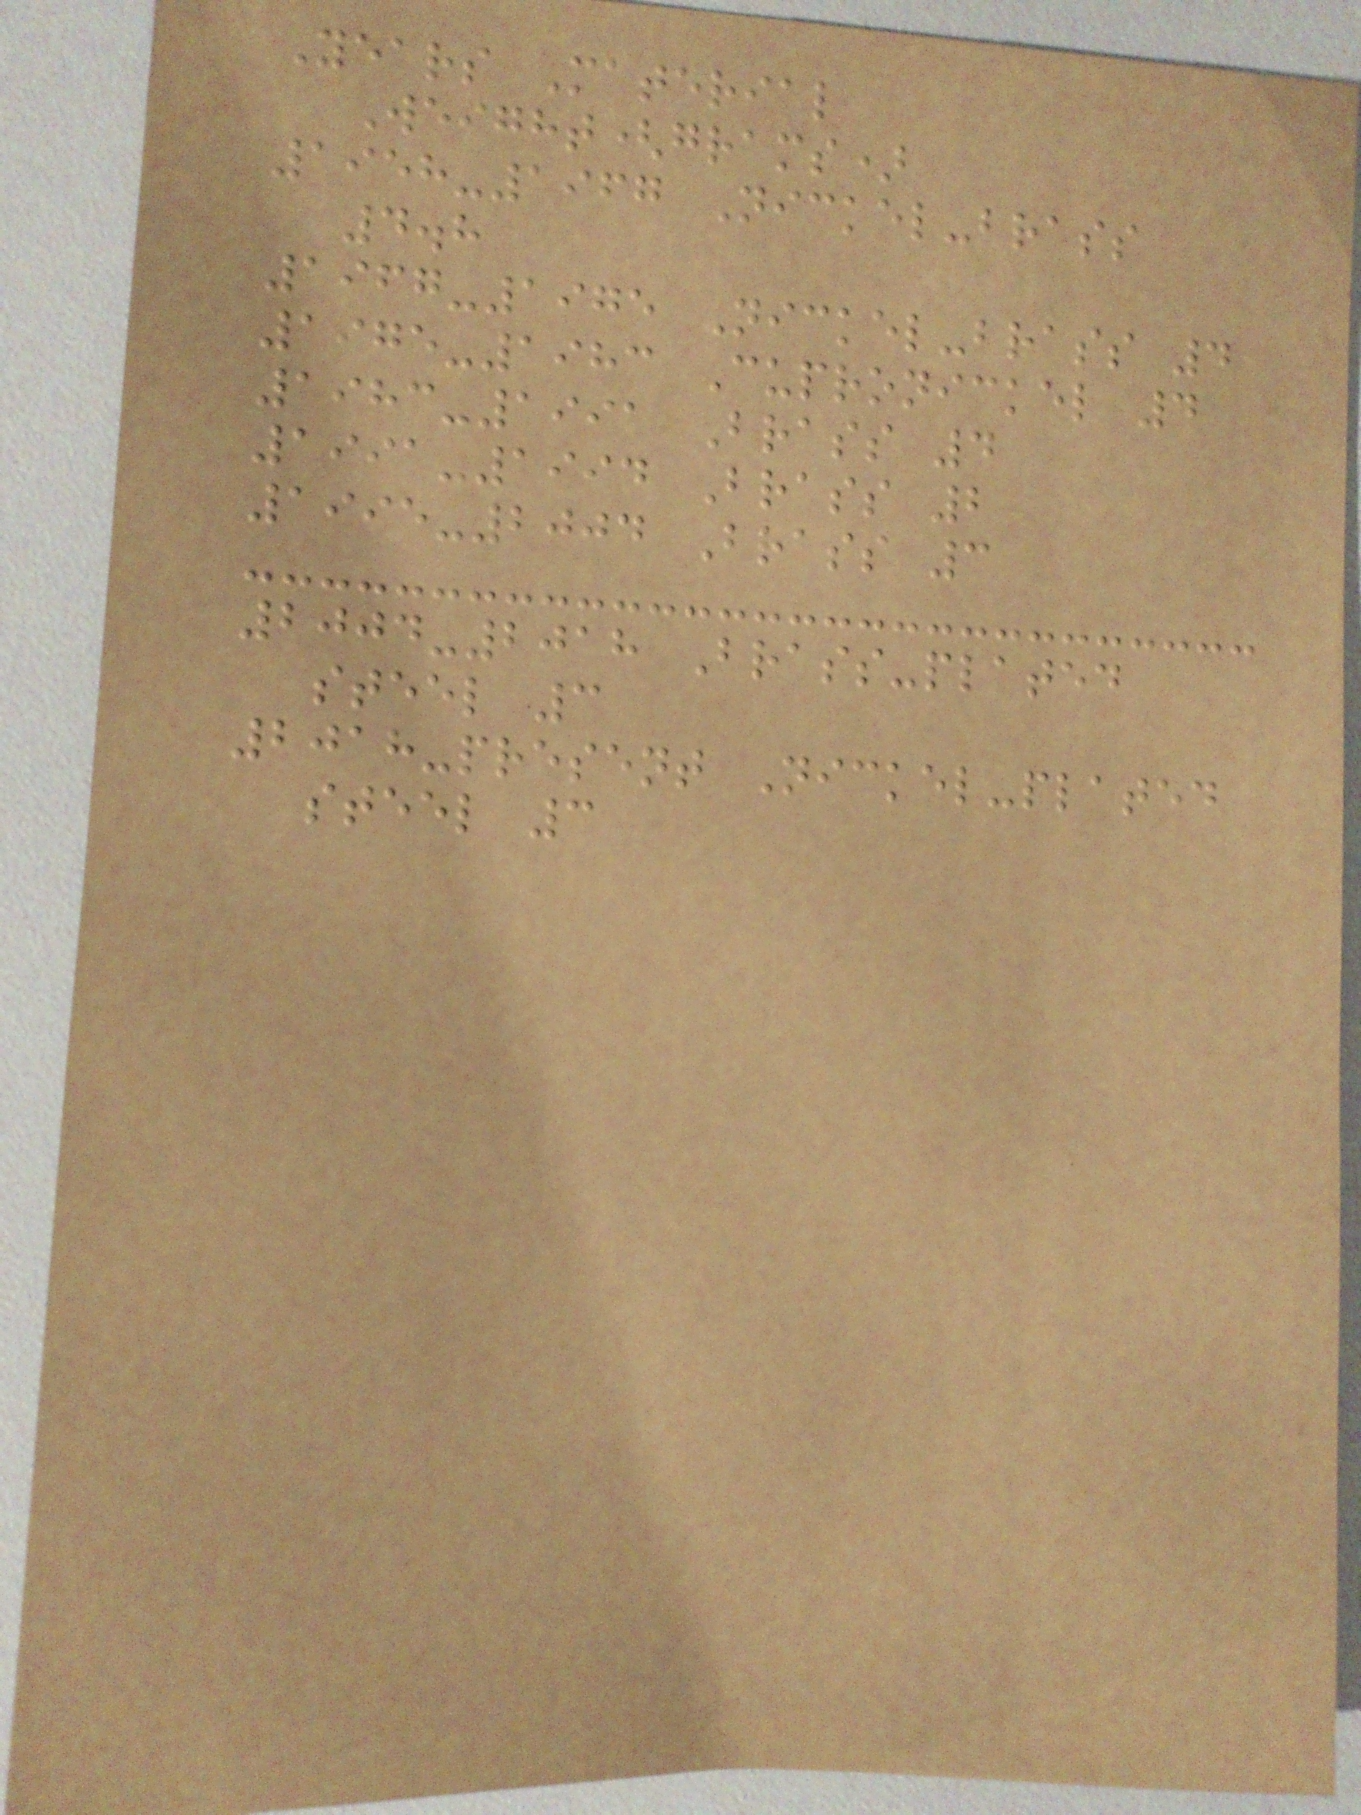Years Material
Weight(grams)
1958-1967 Nickel-brass
4.8
1967-1975 Nickel-brass 4
1975-1983 Cupronickel 4
1983-1991 Brass 4
1991-1994 Brass 2
1995-2004 Brass 3
2004-2018 Brass-plated
steel 3
2018-present Nickel-plated
steel 3
